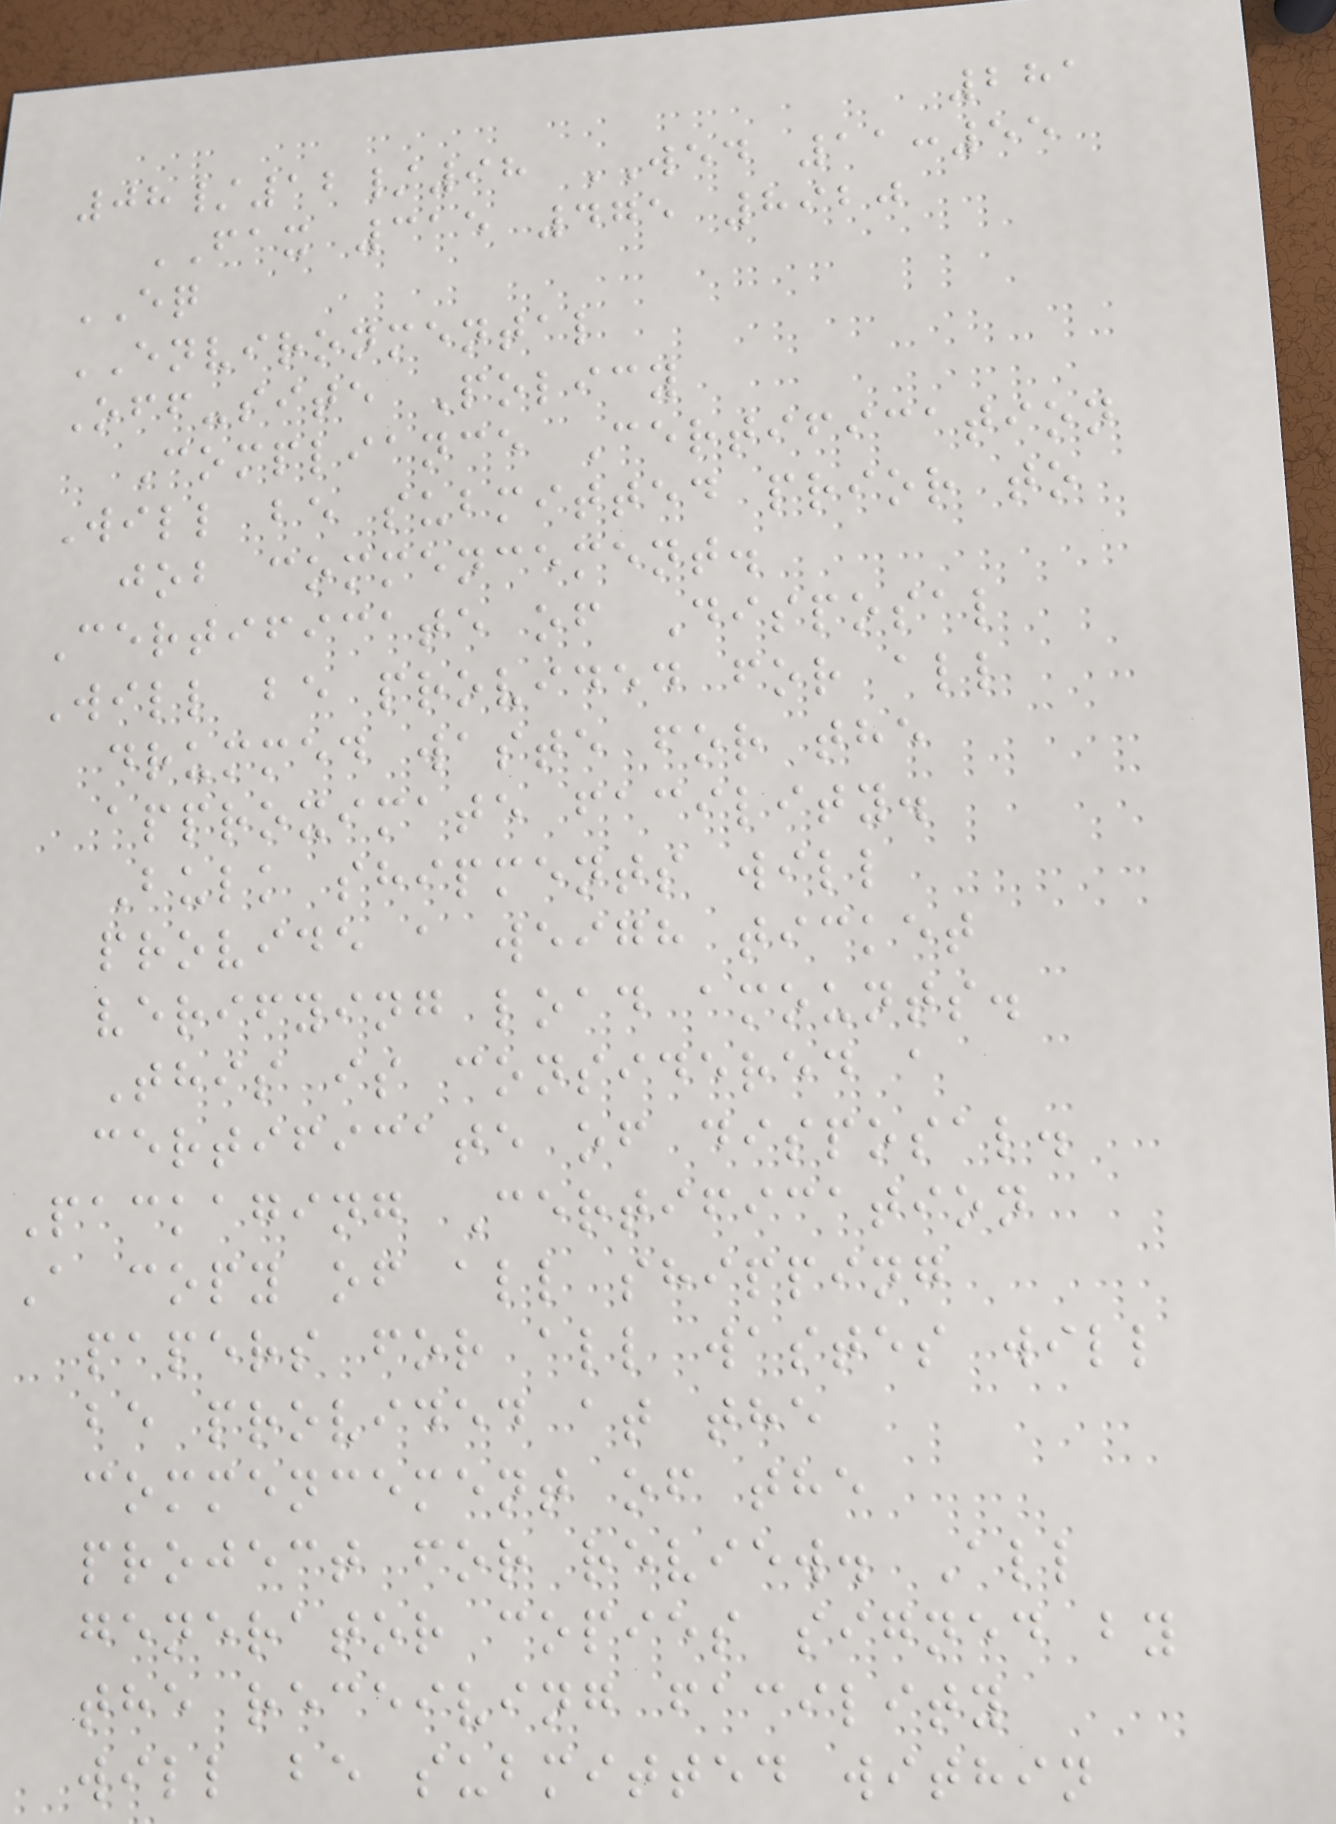281
08/12/98 WED 11:55
FAX 315 475 8920
EQ
ENVIRONMENTAL
Off-site Policy
Compliance Certification
Will be submitted prior to
job commencement.
Certificate of Disposal
Will be provided for all
drummed waste for the
approximate facility.
Bulk shipments will
provide a weigh ticket
verifying load amounts.
This is considered a
certificate of disposal.
Packaging Certification
A copy of all shipping
papers for all wastes will
be provided at the
commencement of the
project for review. All
generator copies signed by
the receiving facility
will be submitted within
